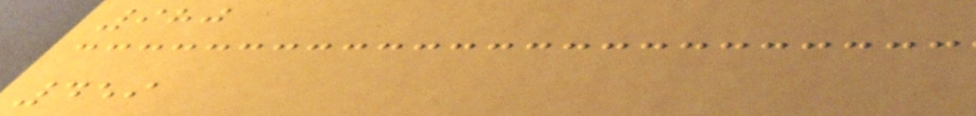980
459
